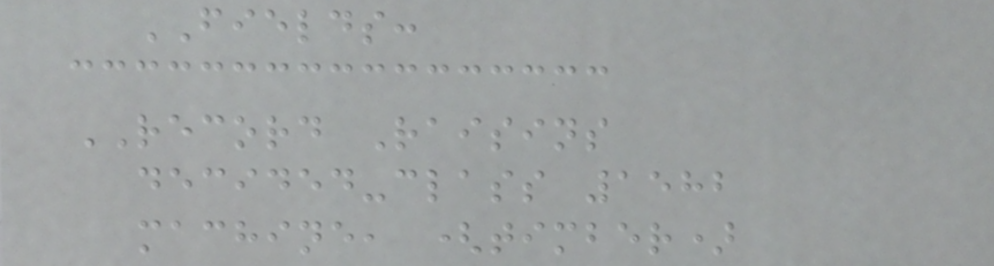FIELDS:
RECORD Raisins
decided-class 1582
machine, (timber)
